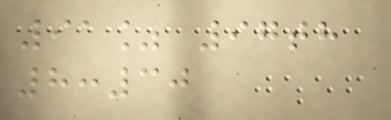91% 97th
8:30
